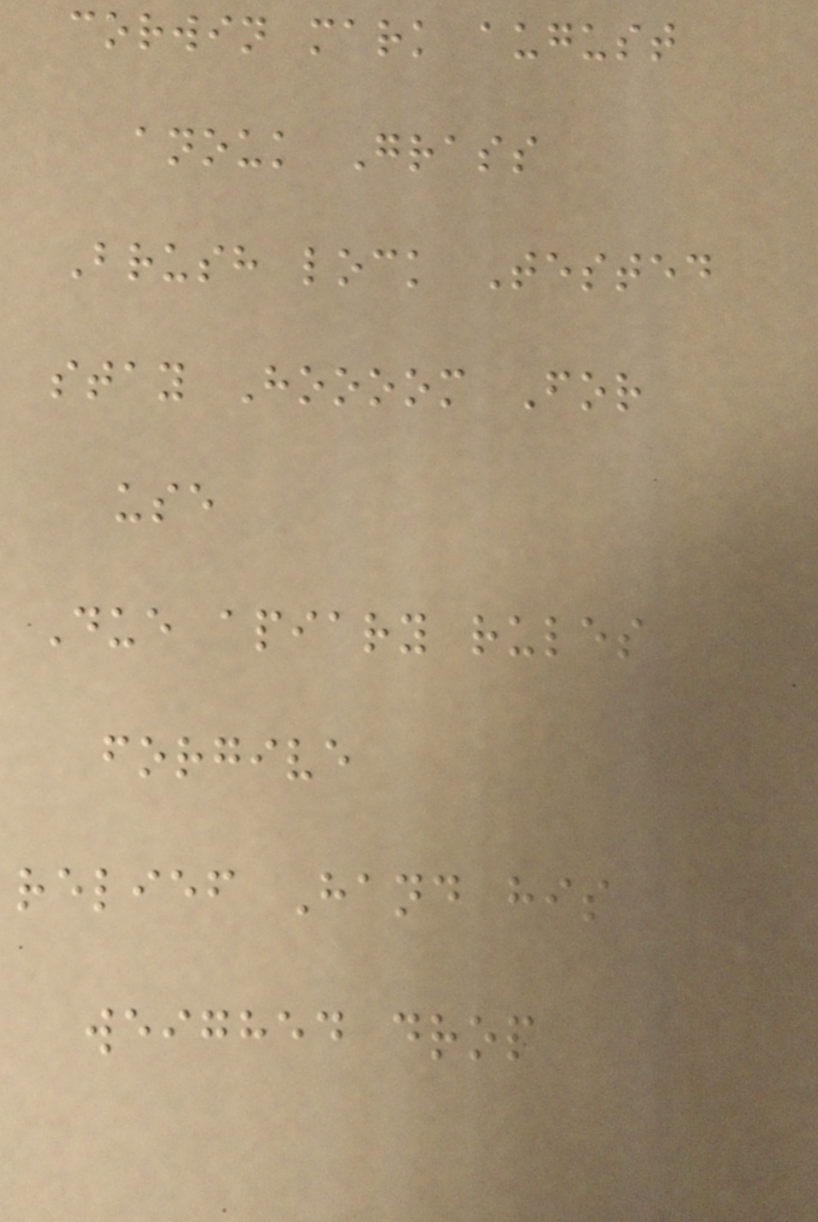corwin mark august
anouk Grass
Brush lock Tested
stay Hoooom For
use
Due apiary rules
forgive
relief Hand his
weighed drop
